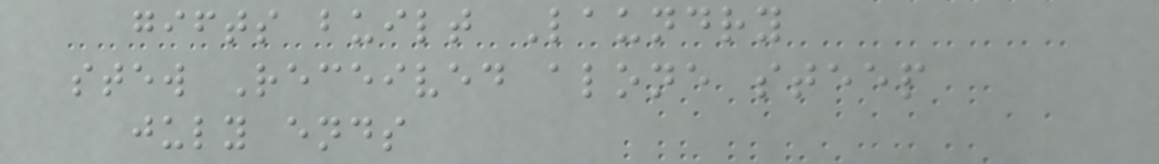gifts built Laundry
stew Received alone steep
july ends
